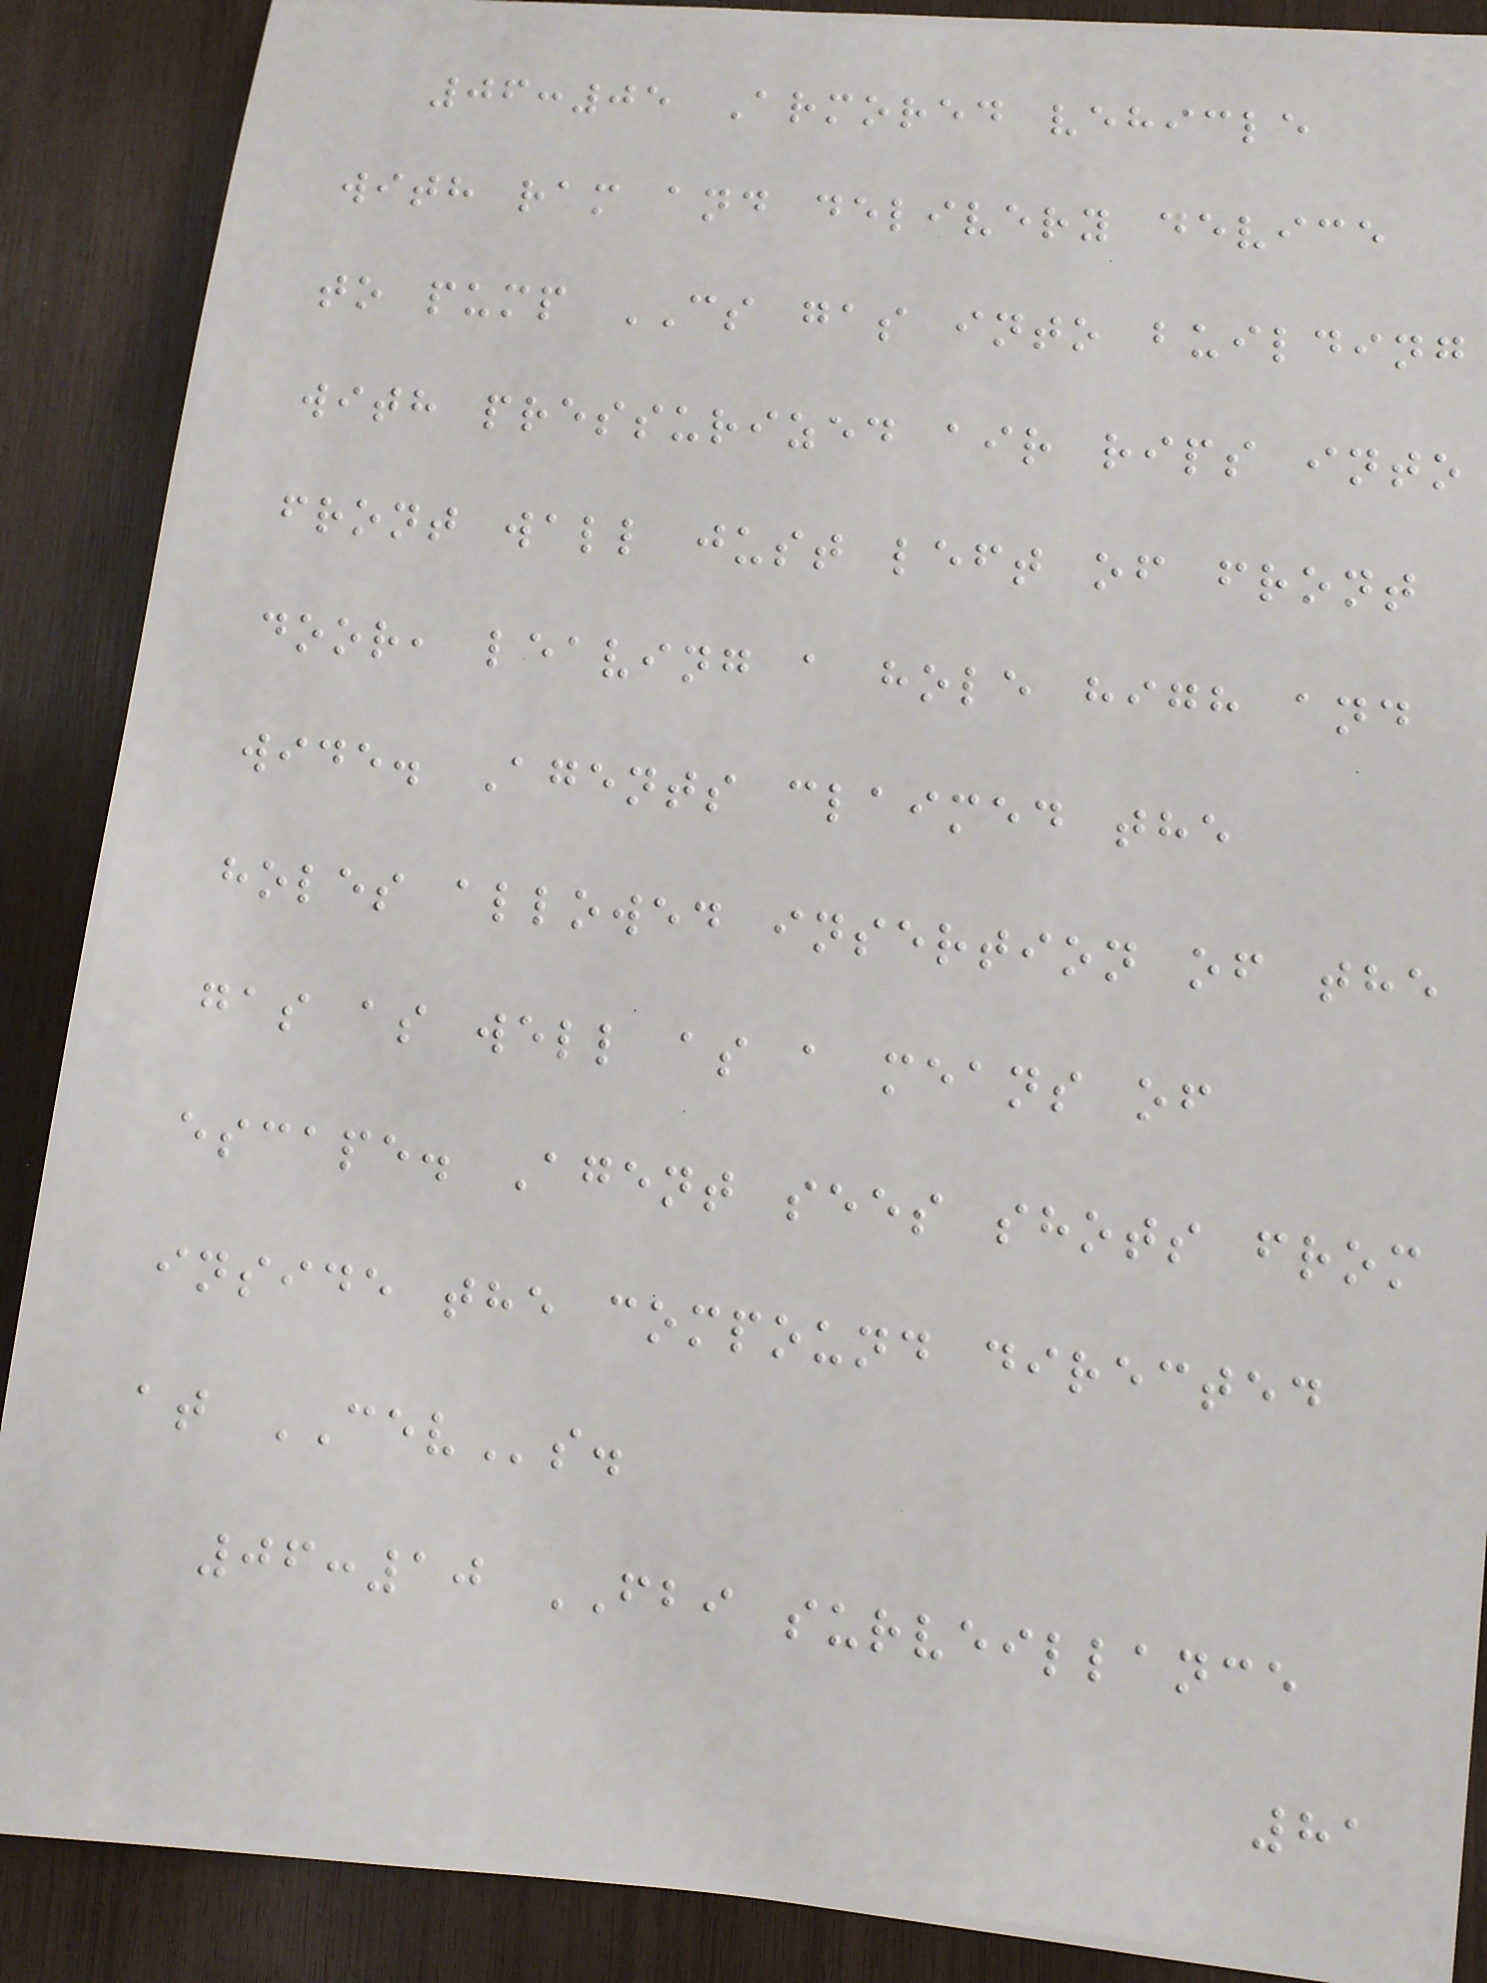06:05 Armored vehicle
with ram and delivery device
to pump CS gas into building
with pressurized air rips into
front wall just left of front
door, leaving a hole high and
wide. Agents claimed the
holes allowed insertion of the
gas as well as a means of
escape. Agent sees shots from
inside the compound directed
at CEVs.
06:10 FBI surveillance
81
